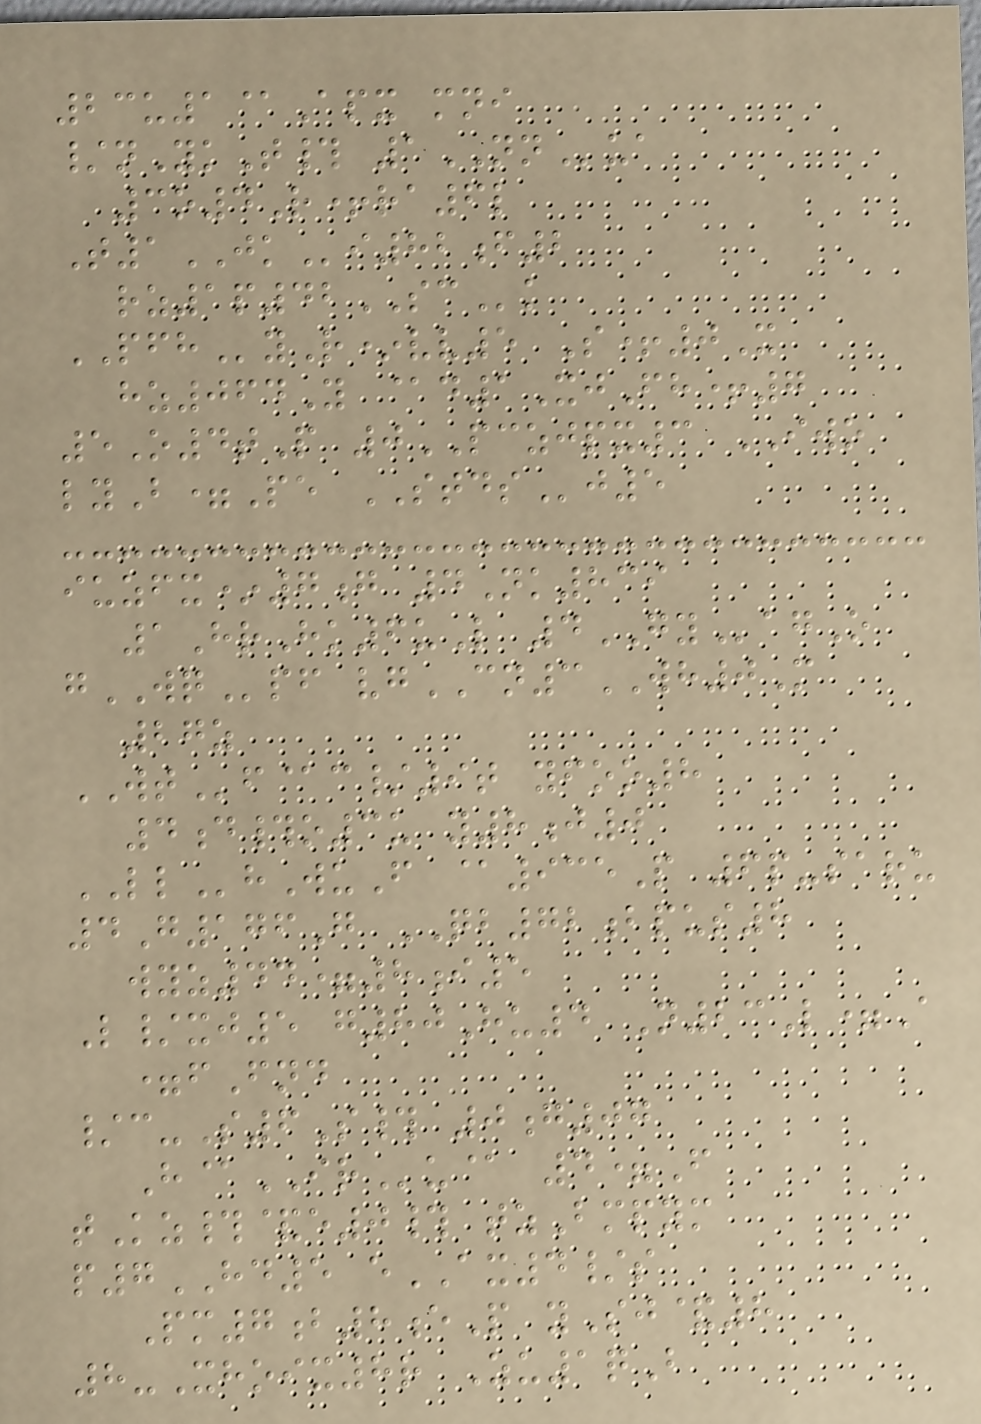23u1@Apx mni
/nYkT# 1NNua
3o4R+ra6l
T1JKi82f2
rz1p42SCk
PFHyR*vv5 S+0X
hz064Y @d1XjFh+7
5O4tP 0PCZJPX3 IWO
lyB=Pe STDSj5
iuzfx*7g 4Nk839
1HrHk6uL 4GYagO
gWQpf vgCN3WH0M
27z
WTf@c/9t yfoo8
4d#o3u y8j0
LLhWuF @935P 6p-saru
4G176G QB72bpus8
wyz44=8i5
L/xj5 g80Hu4 N23L=A
=fFnd
/c-S6S# 0g07
H@IRu@ 4=F
tKz#&e0# tzBmpym
p7HD5 eAX4/s
Pm7b8eP ySj&8
8-Xhoix8r Zu1qB
